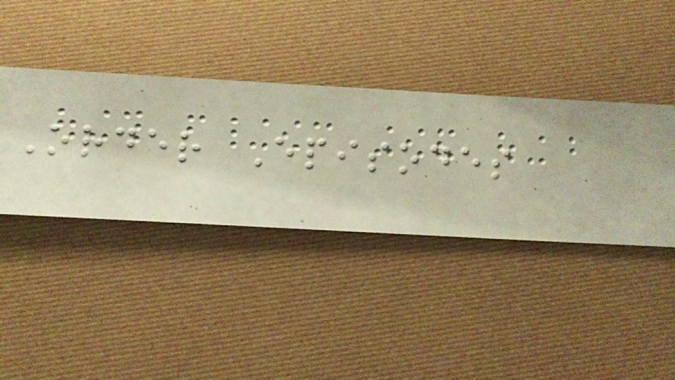Order Episodes
